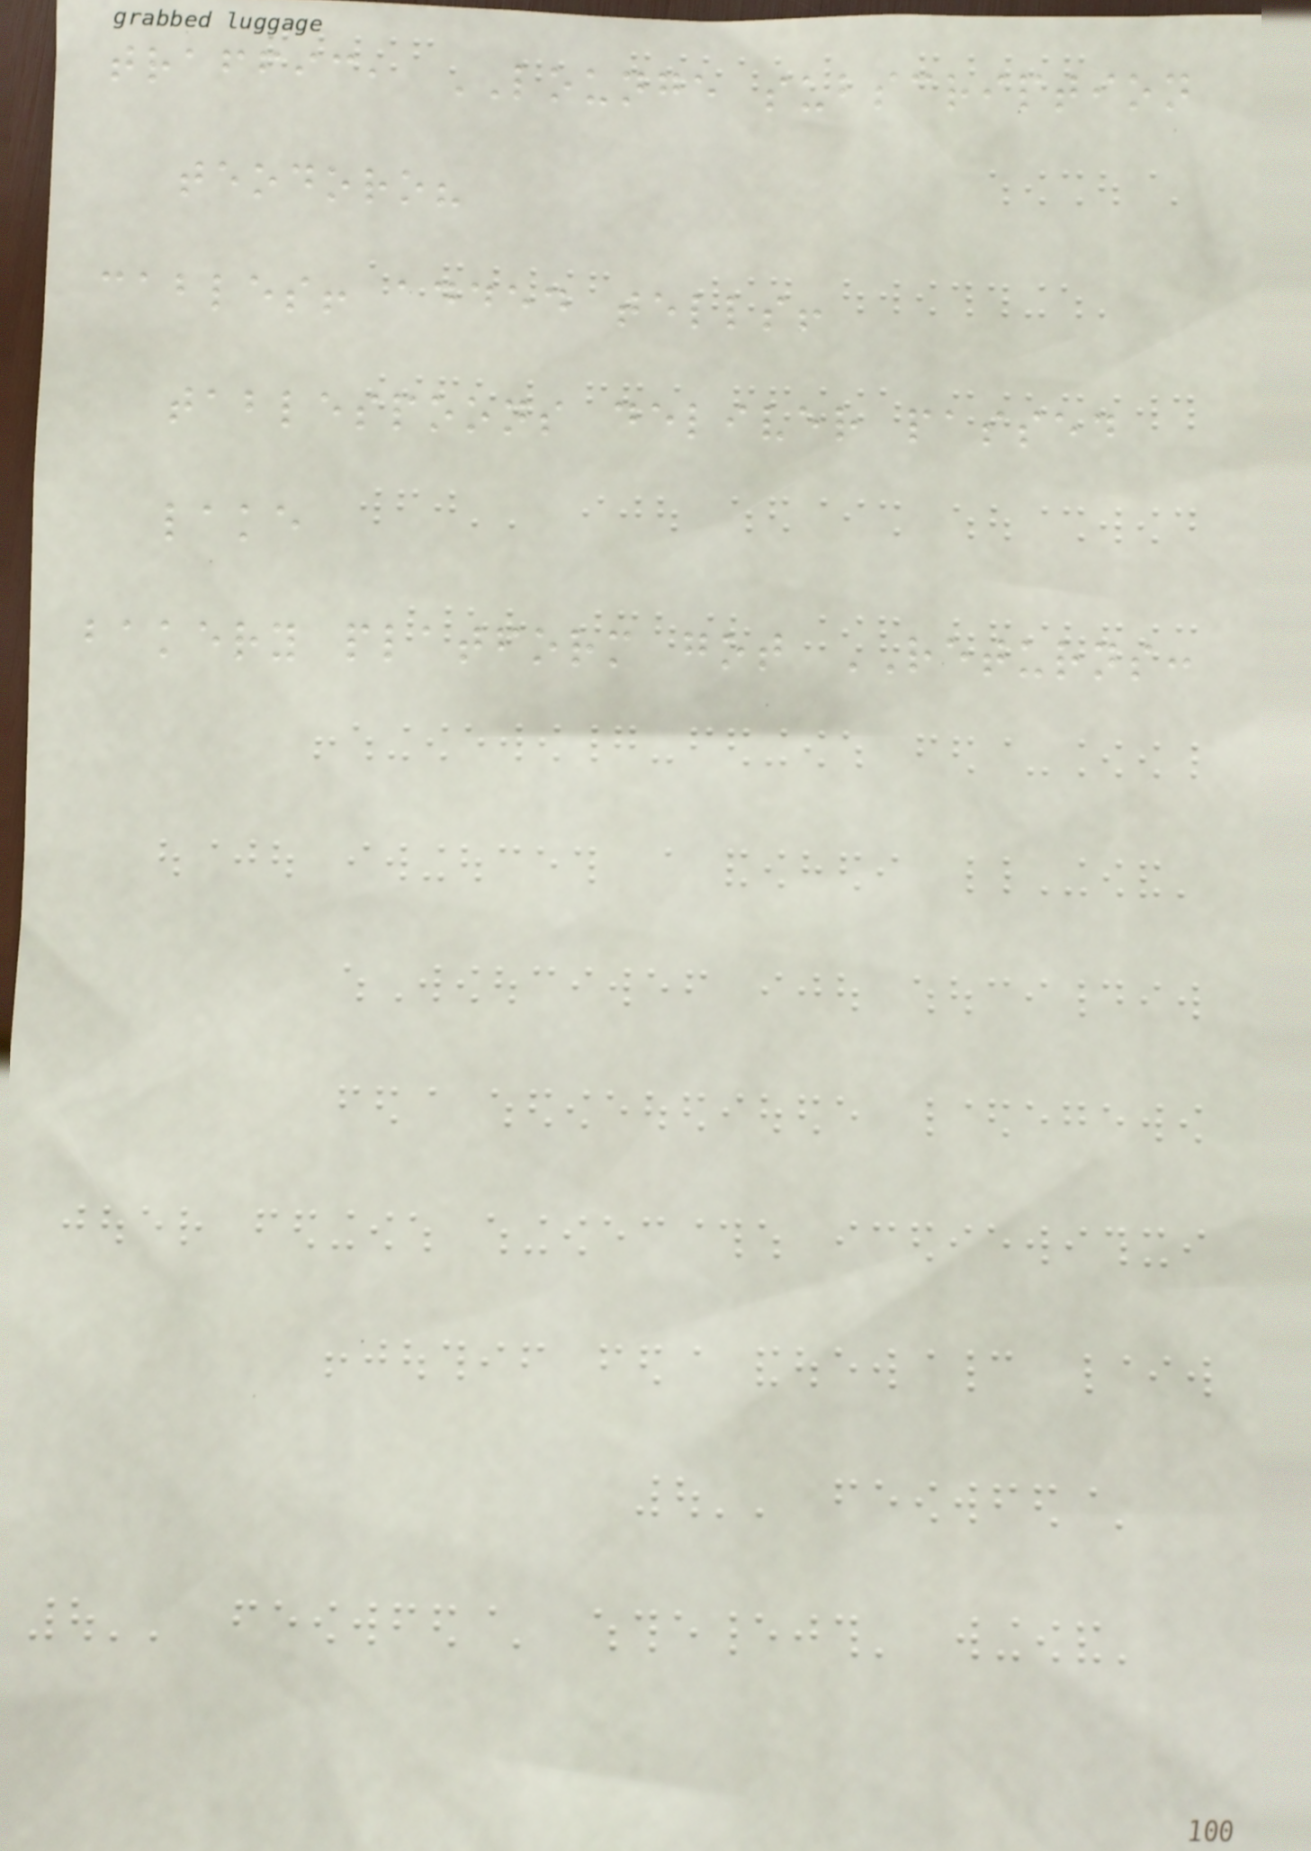traffic, LOUNGE subscription
teodoro?
cables! added tells!
tablespoons deliver passed
lake
bakery platform got RETURNS:
